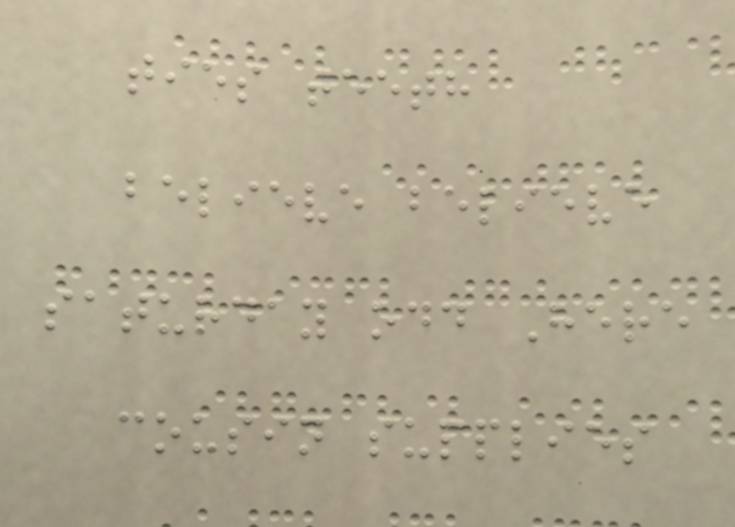ties teeth
believe believe
saturday odd Here
cousin supplies
